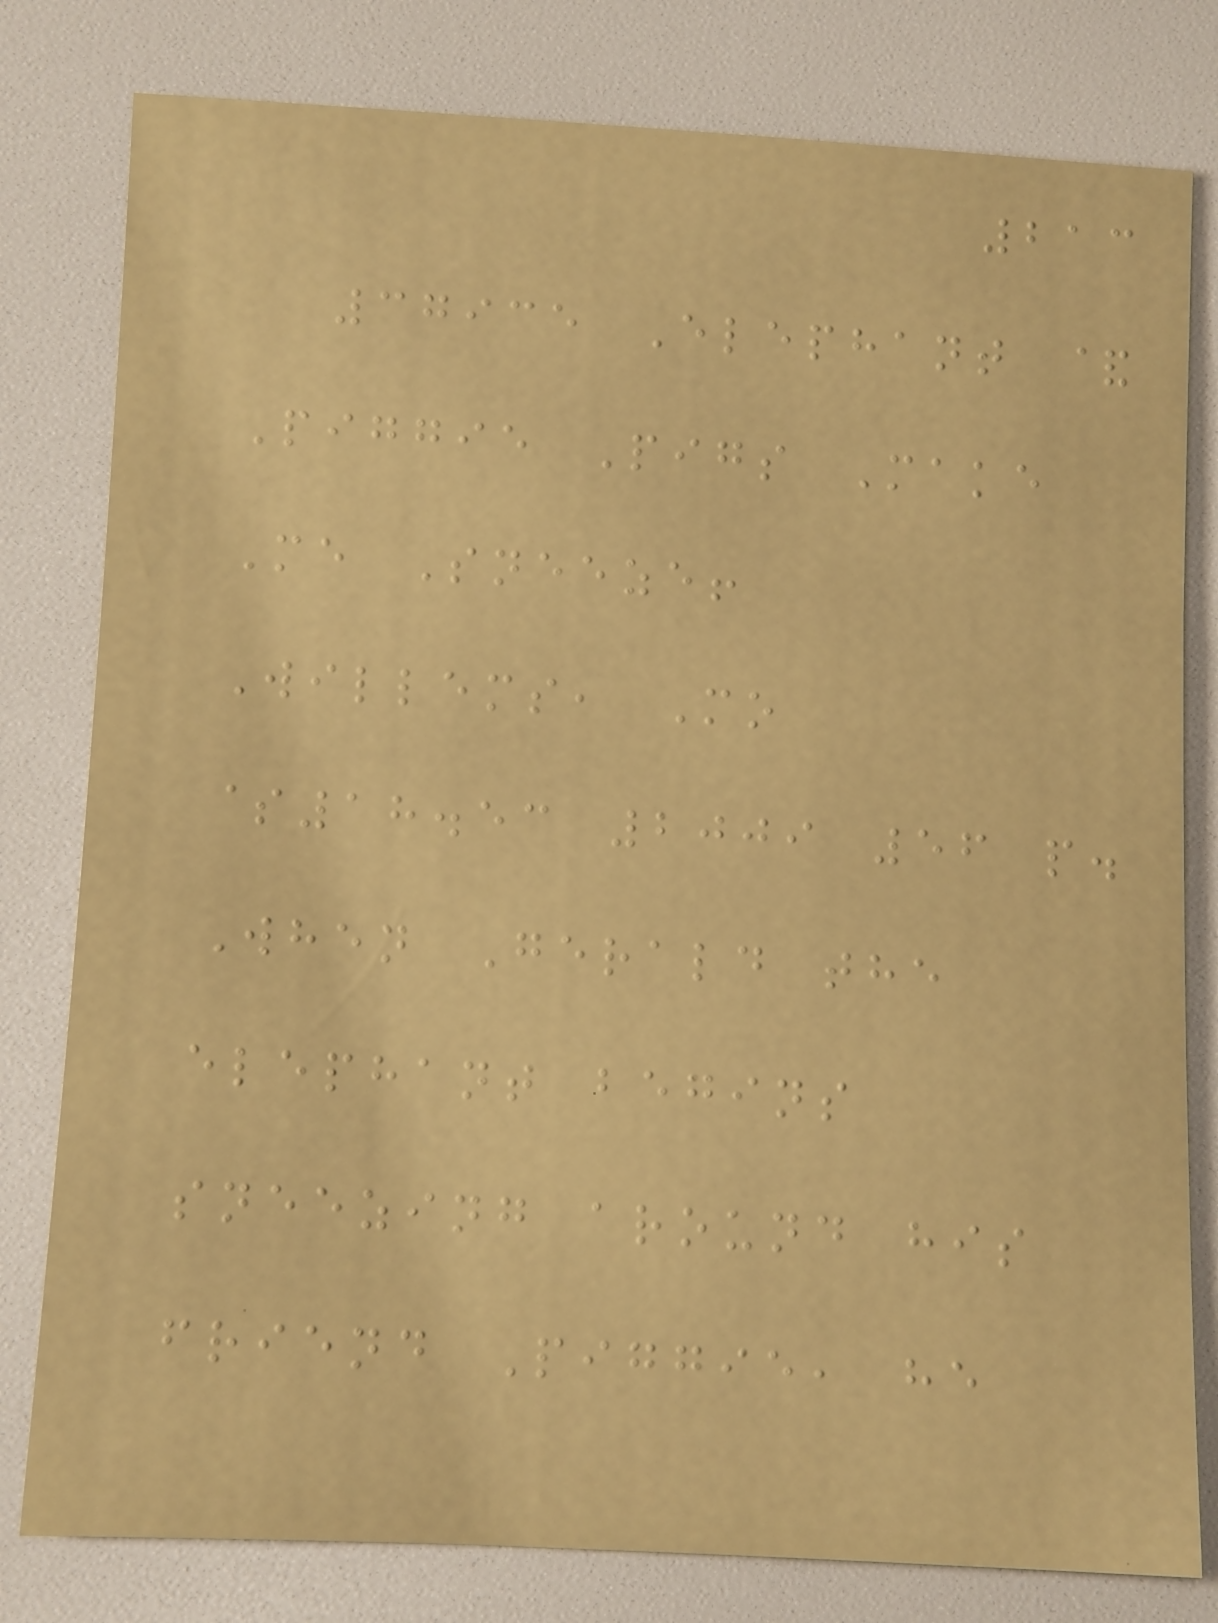213
37935 Elephant &
Piggie Pigs Make
Me Sneeze!
Willems, Mo
$18.53 2009 56 p.
When Gerald the
elephant begins
sneezing around his
friend Piggie, he
